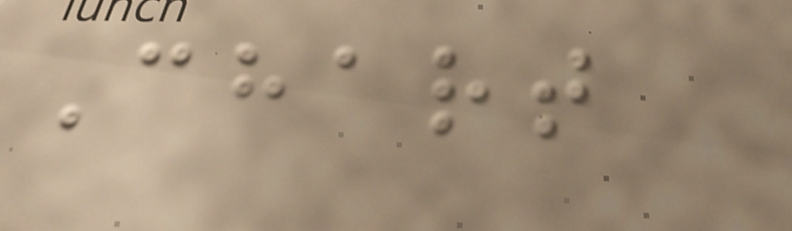Chart
